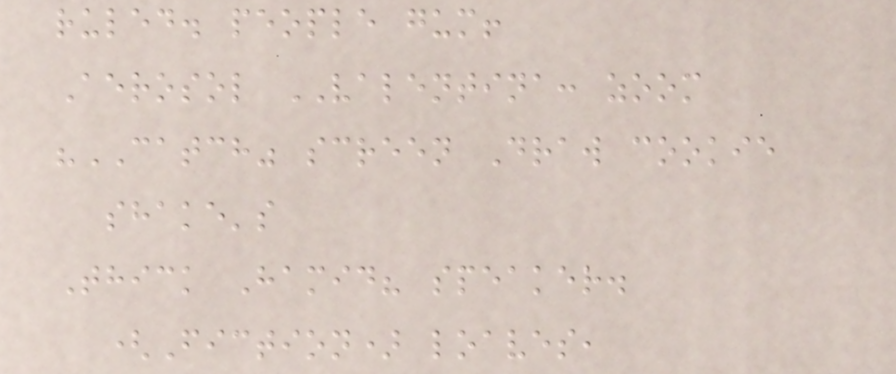ruled. people gum!
Aerosol VALENTINA: zoom
"CATCH" screen Draw cookie
shake's
Thick Hamid? speaker.
(Fiction) loaves,
